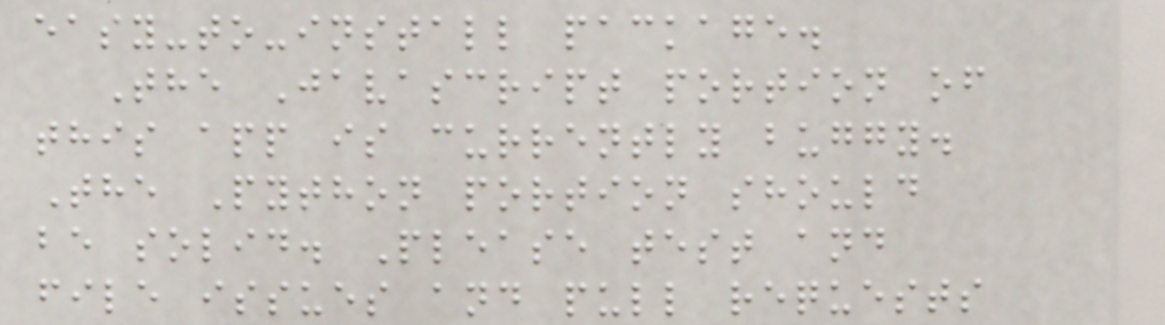easy-to-install package.
The Javascript portion of
this app is currently buggy.
The Python portion should
be solid. Please test and
file issues and pull requests
